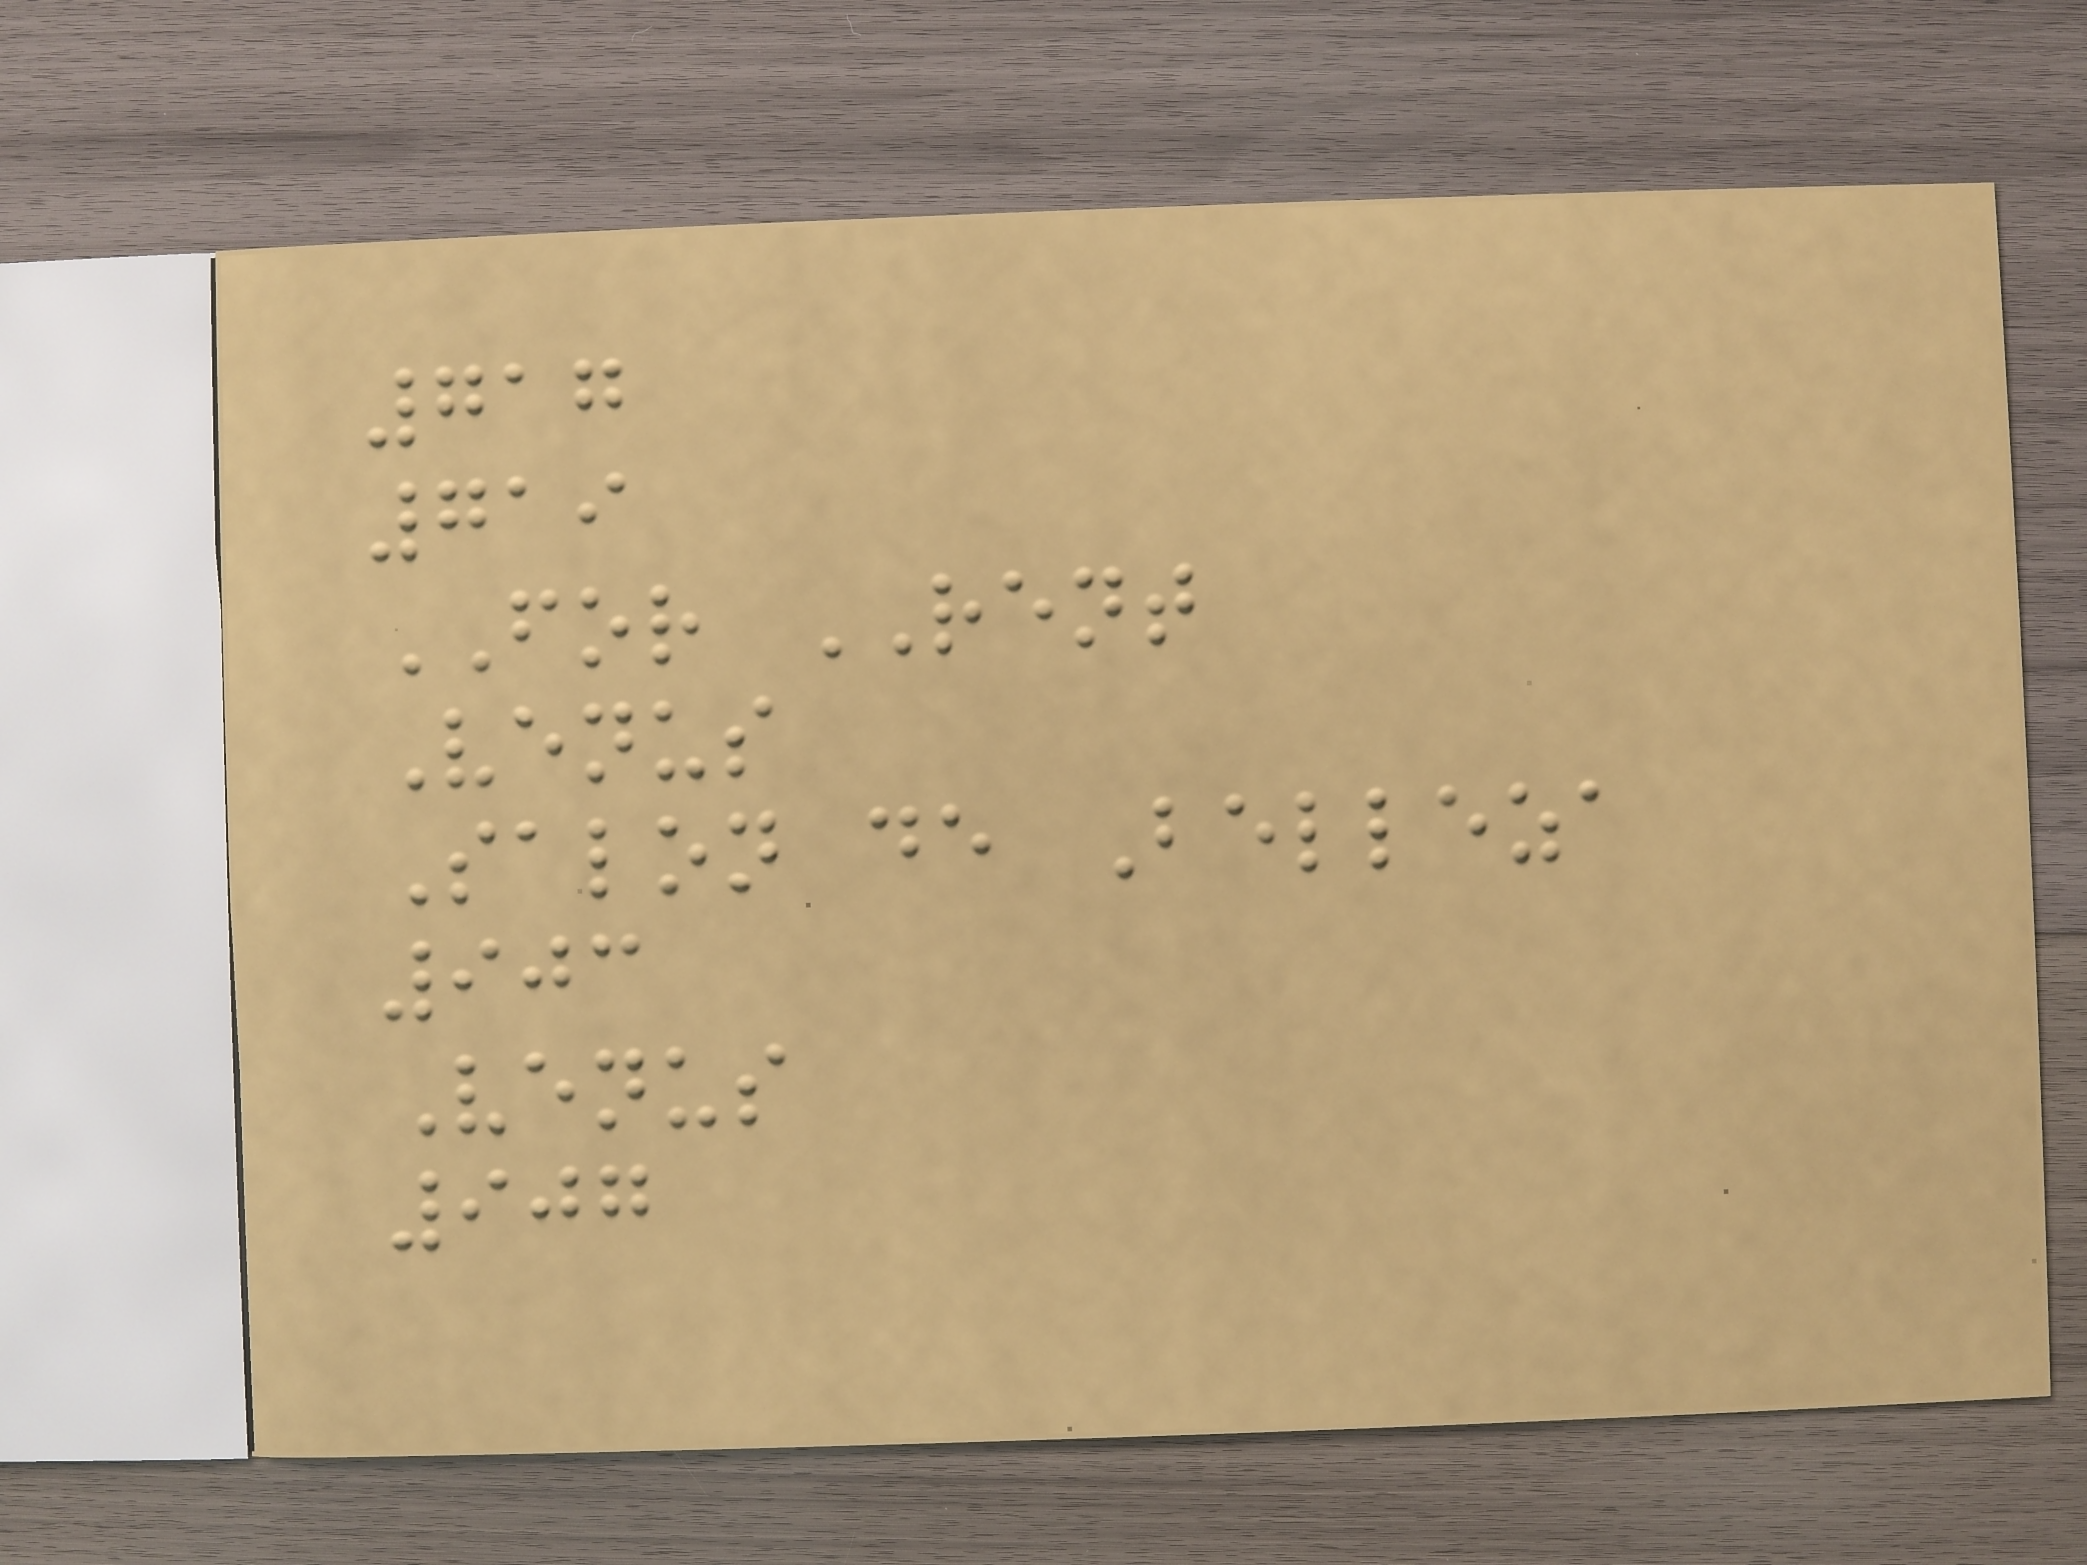717
719
FOR RENT
Venus
Salon de Belleza
903
Venus
907
